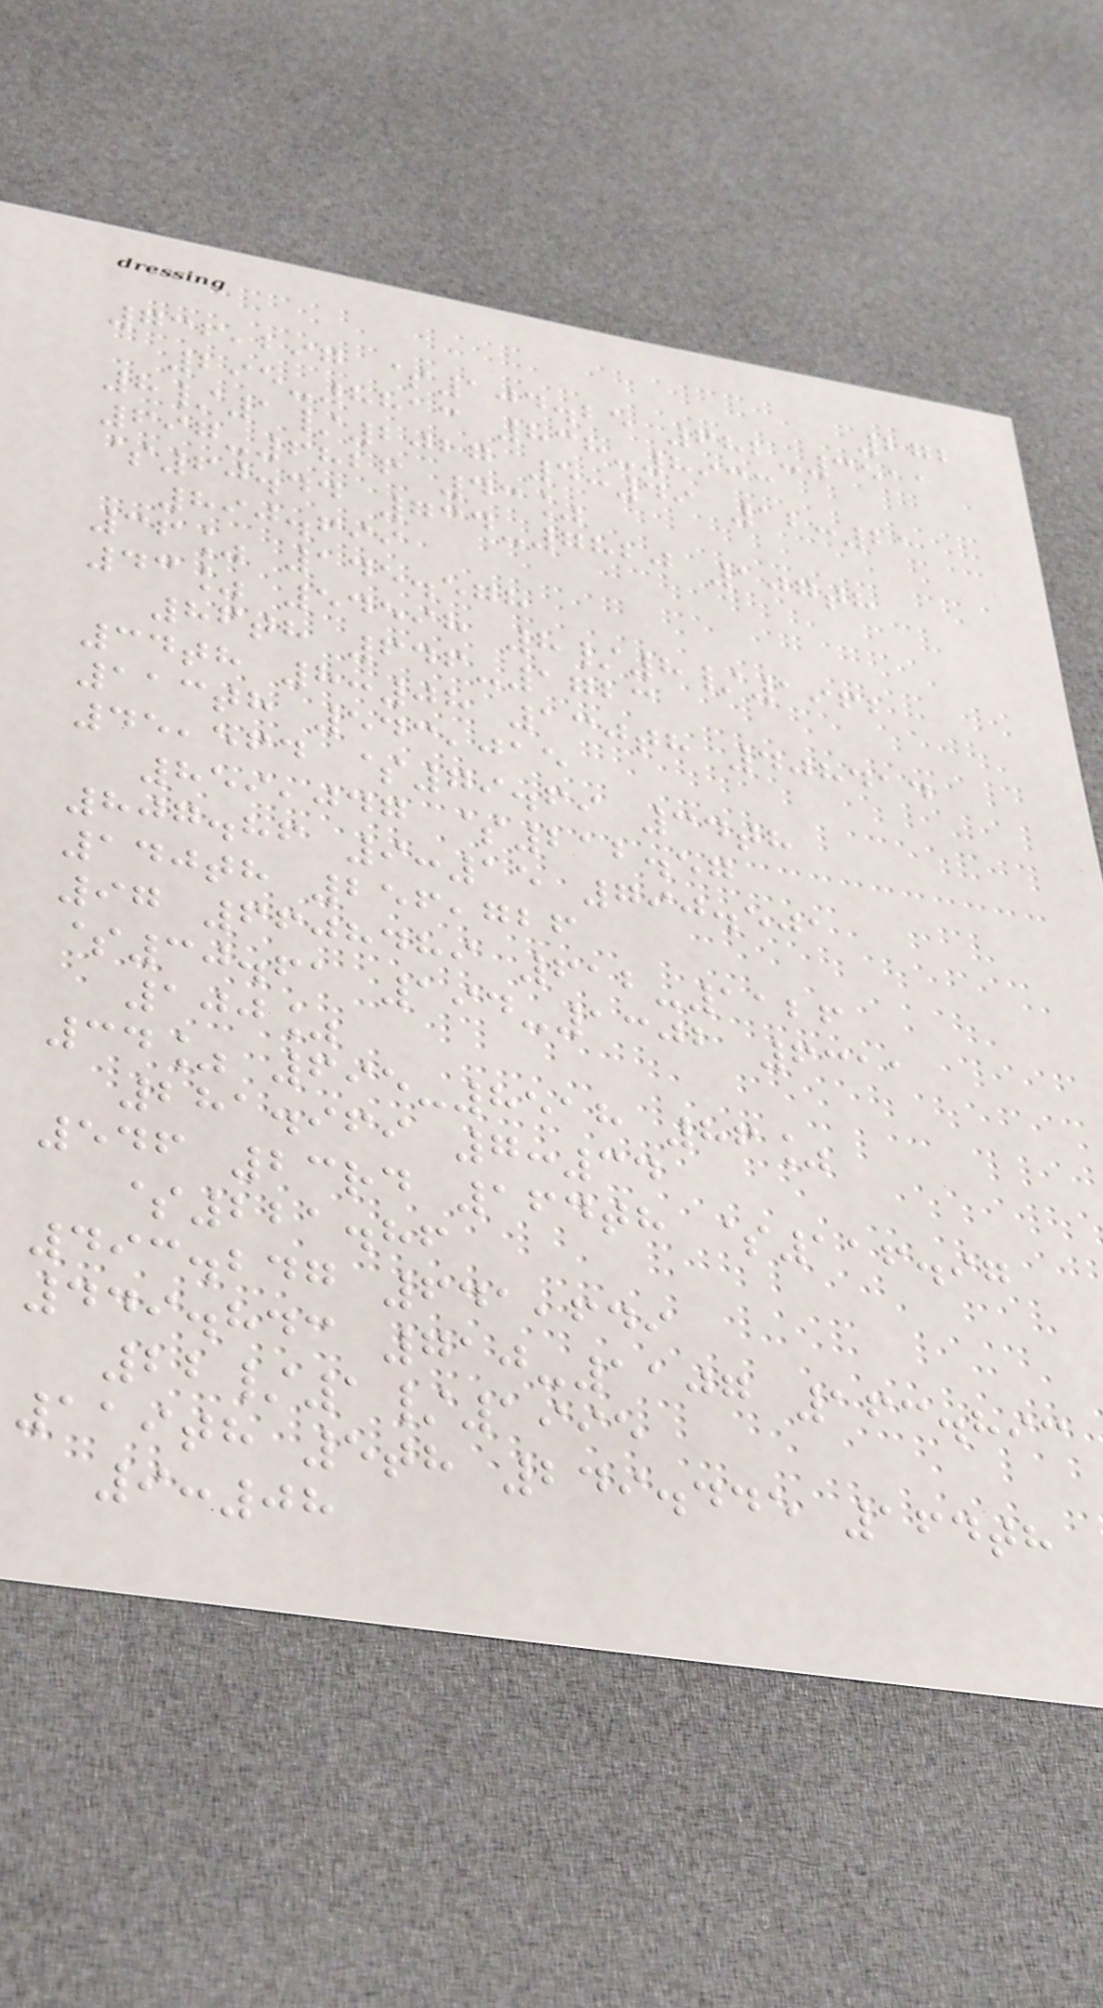272
736,297 $104.25 682-3511
295-8813 838-8933
8/1/2027 5:49 12:21
697-6826 43%
$60.44 734-7820 107th
890.699
36% 145.578
43% 54598 8/8/1962
86th 646-1723
34th 8:08 130th 408414
113th 543,015
45,564 $79.69 34th
859,047 $212.57
807.86 9:15 790.501
140th 256,726
97 6608489 612-1126
$30.61 194-1302 6311
100%
34% 695-8518 86%
281.969 7:34
546 23rd 164th $116.97
$221.86
493.247 641,649
449.843 710-1107 163.893
22/1/1995
119th 5th 249.445 164th
9:08
